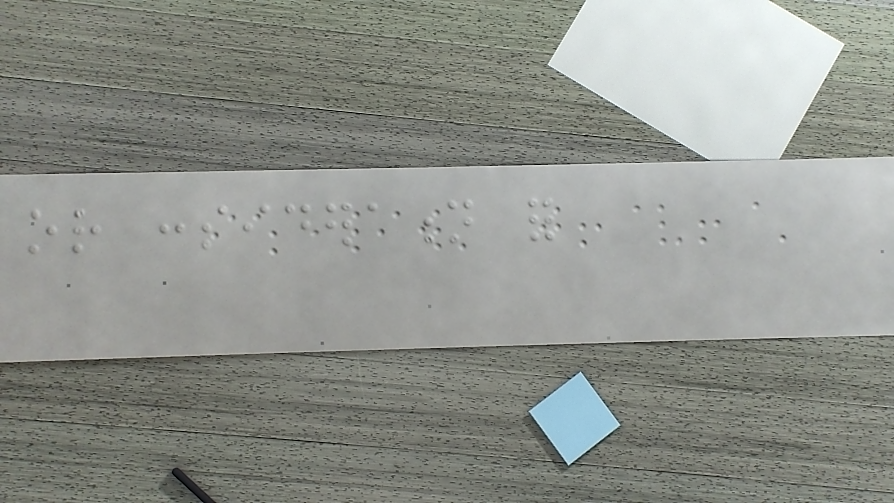or consideration for
